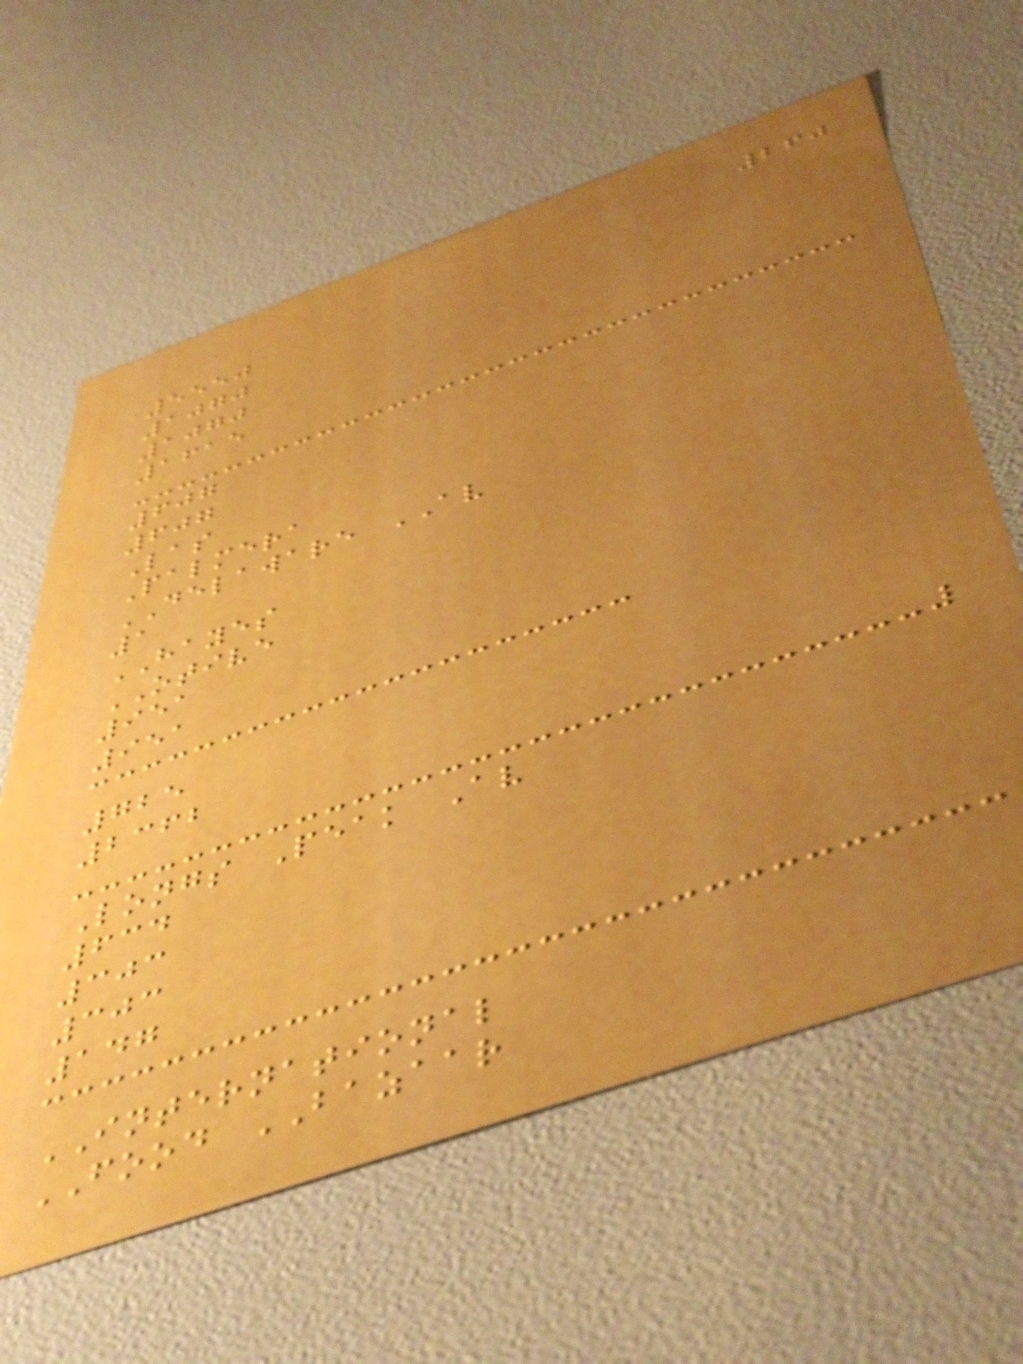260
5550
1070
1070
1615
607
607
Las
Palmera
DELAWARE AV
1
HAYES
OTIVE
951
951
725
2362
Longs Peak Av
634
303
303
147
INTERNATIONAL
FOOD BAZAAR
